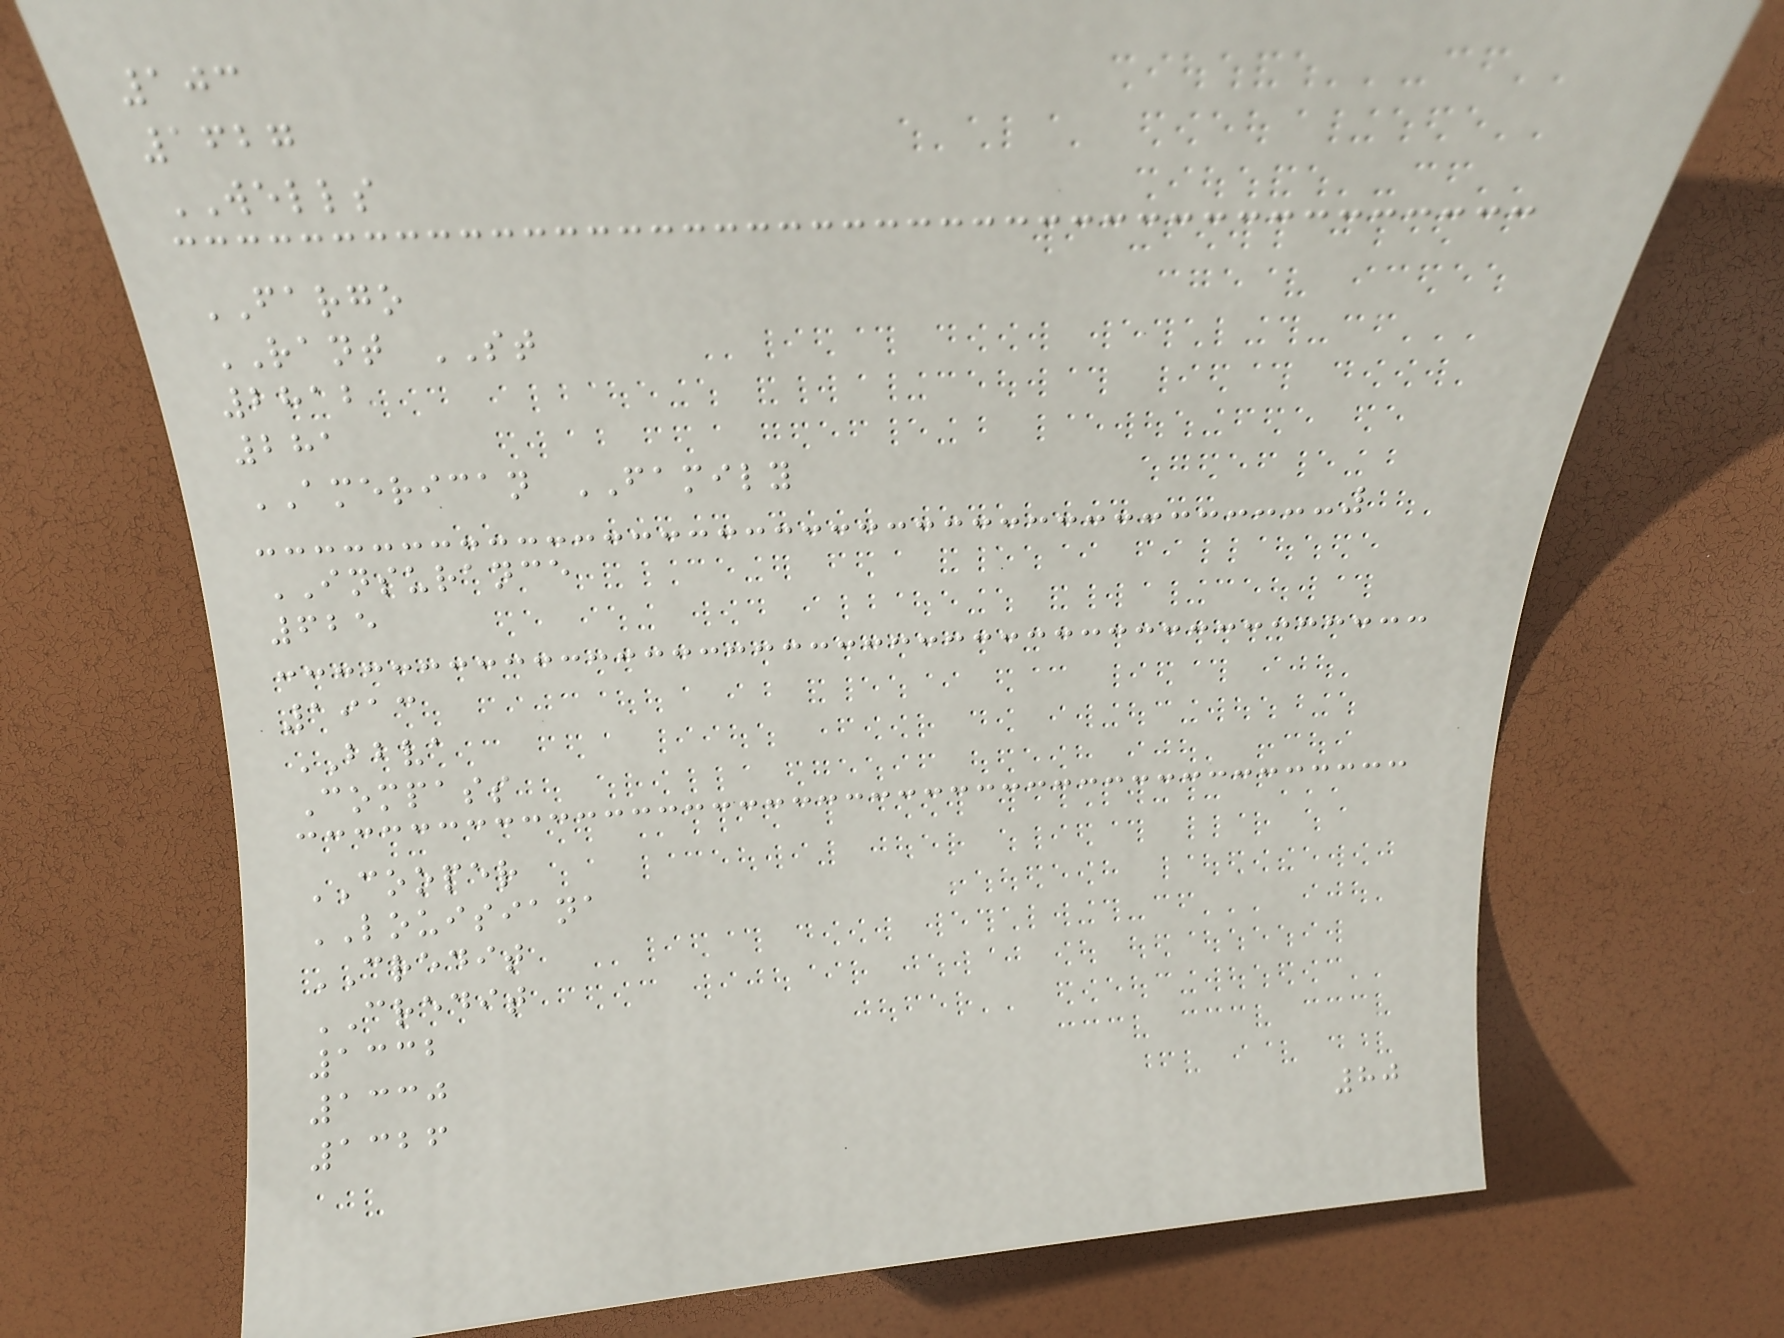103
1627
WELLS
FARGO
RANT ST
2812
281
AMERICAN FAMILY
INSURANCE
625
1913
BBVA
Compass
COOPER
LOUISIANA
CREDIT
CREDIT
1332
1330
1326
80
